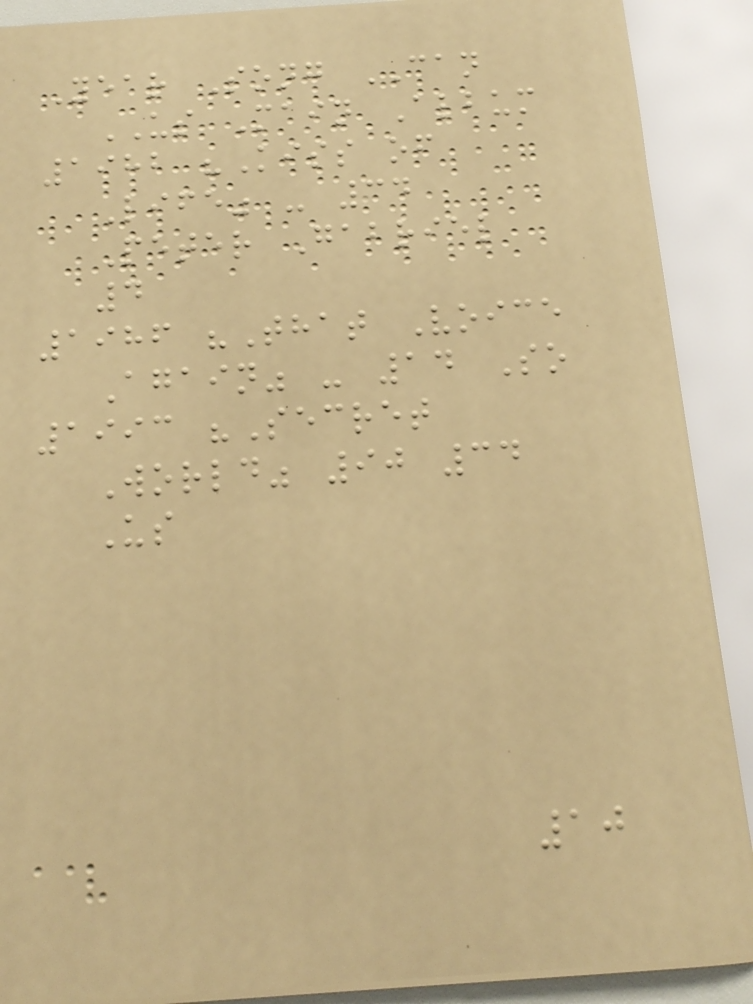Year Song CAN
US Main Album
1982 "Kiss of
Life" - 34
Peter Gabriel
4
1986 "That Voice
Again" - 14 So
1993 "Secret
World" 90 34
Us
10
